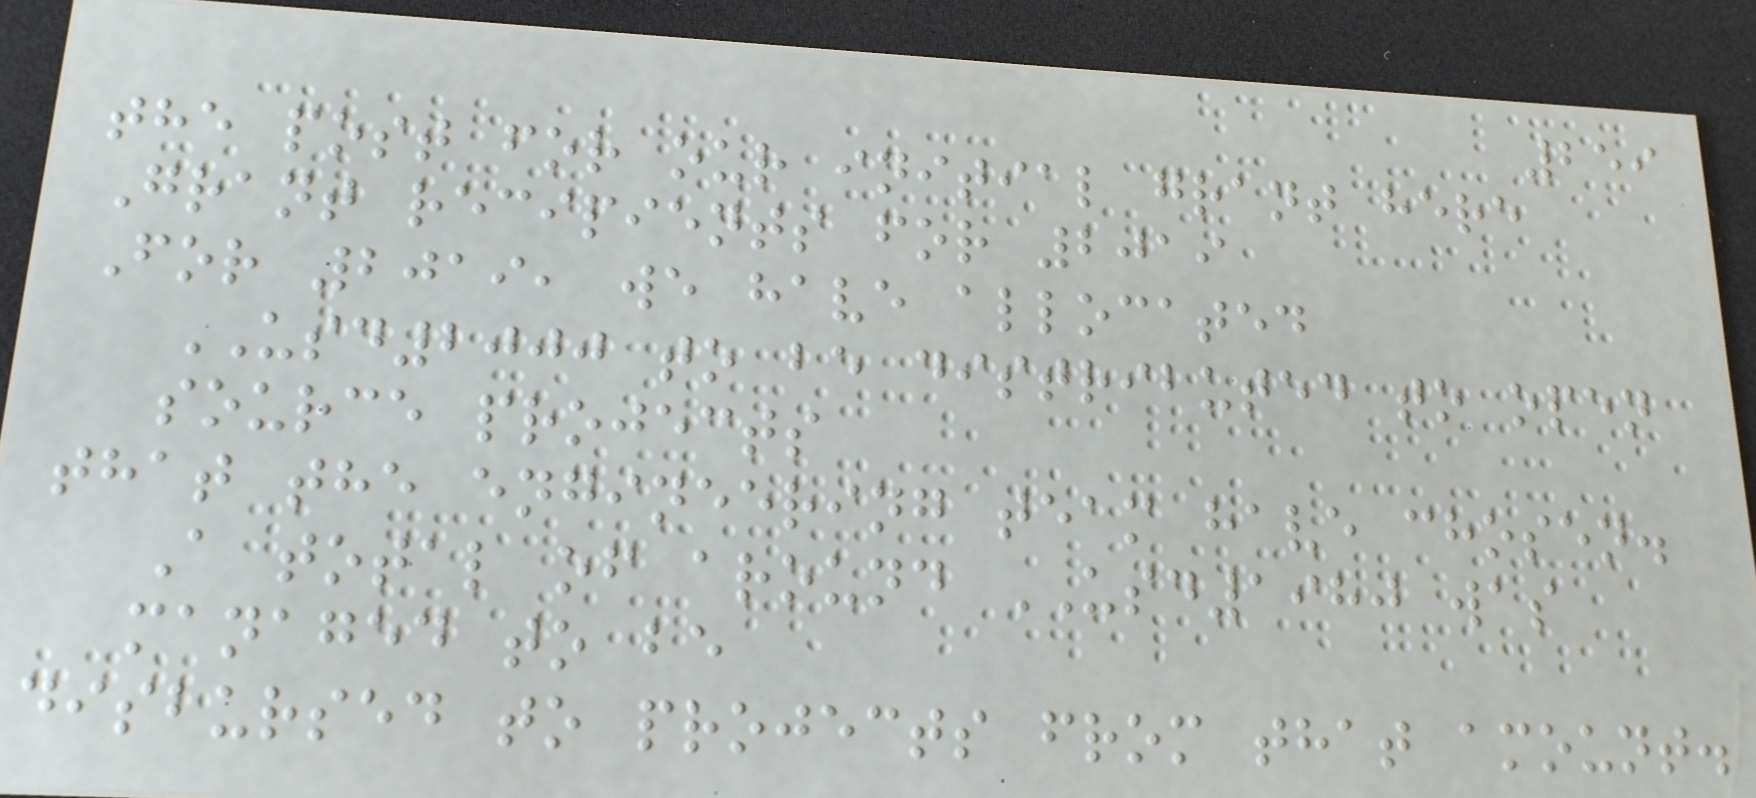259
the post for our initial grant here
Grant recipients for 2019
For 2019, we have allocated
USD2000 to be distributed to open
source projects
that the engineering team have chosen.
A total of around USD1980 was
managed to be
disbursed to projects from that amount.
